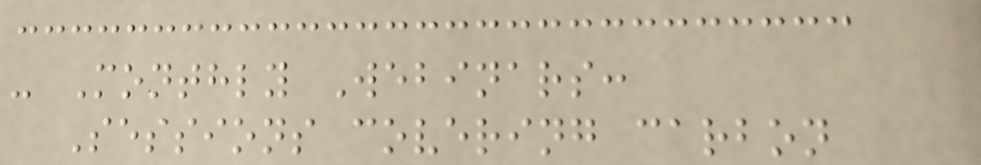- Monthly Webinars:
Sessions covering carbon
